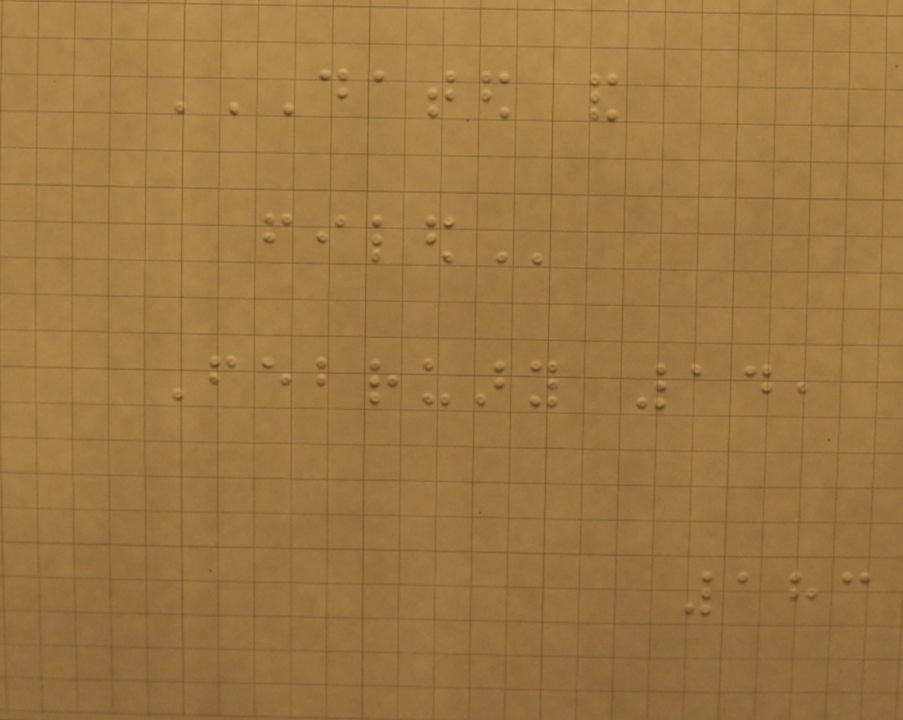DATED AND
FILED
February 14,
183
